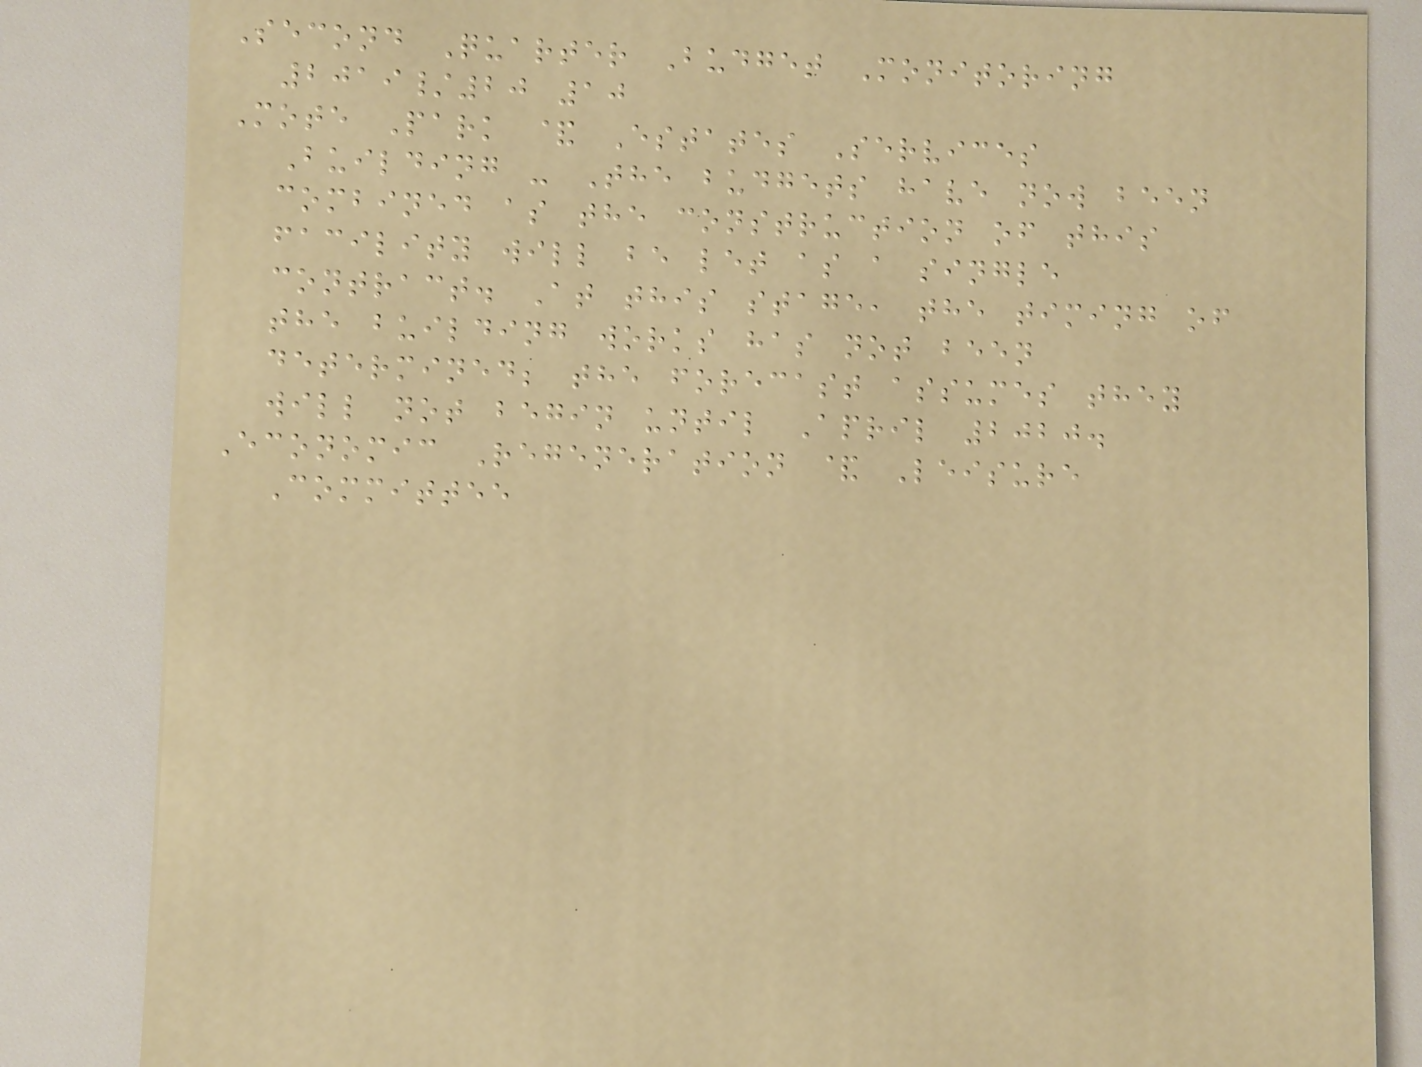Second Quarter Budget Monitoring
2019/20 10
Mote Park & Estates Services
Building - The budgets have now been
combined as the construction of this
facility will be let as a single
contract. At this stage, the timing of
the building works has not been
determined; the forecast assumes they
will not begin until April 2020.
Economic Regeneration & Leisure
Committee
